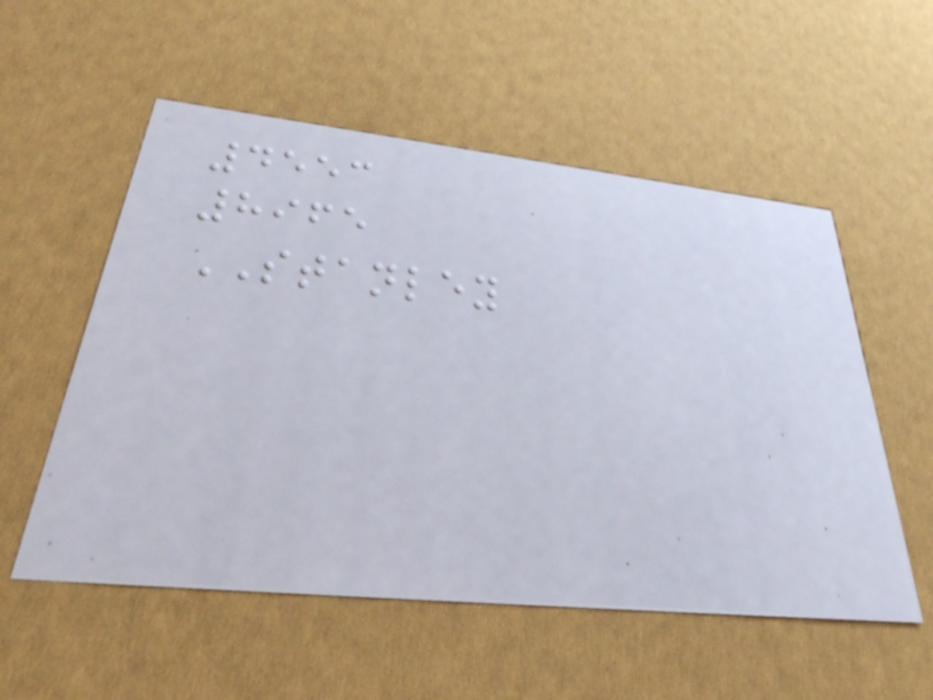4553
8965
STANLEY
